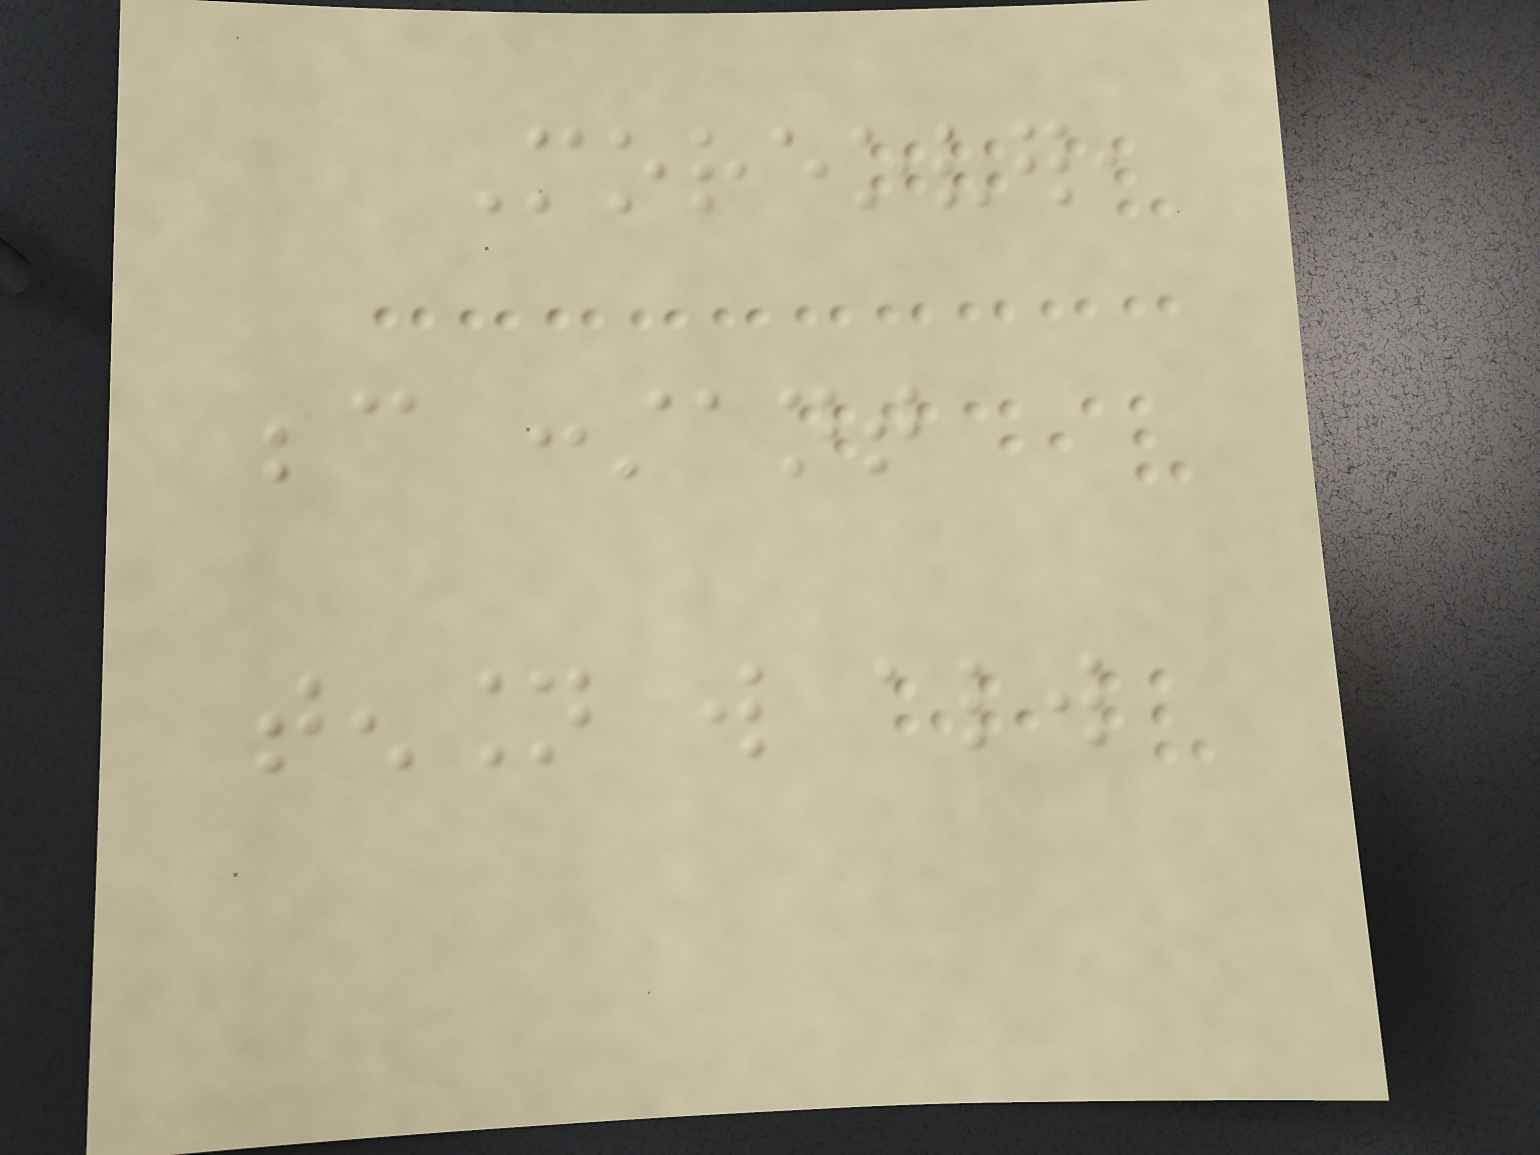Moreover,
because constant
tension will always
